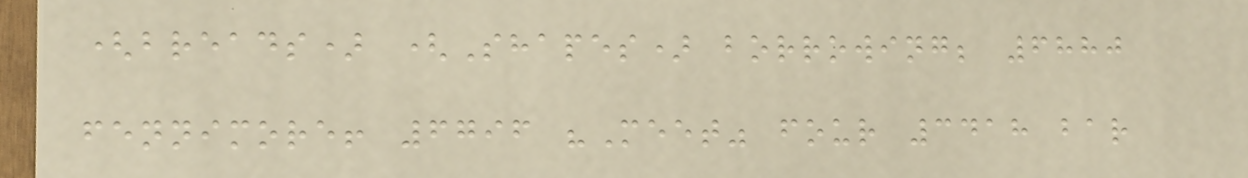(breads) (Shapes) borrowing; 6880
fennimore! 6796 "Meet" four 3418 bar
